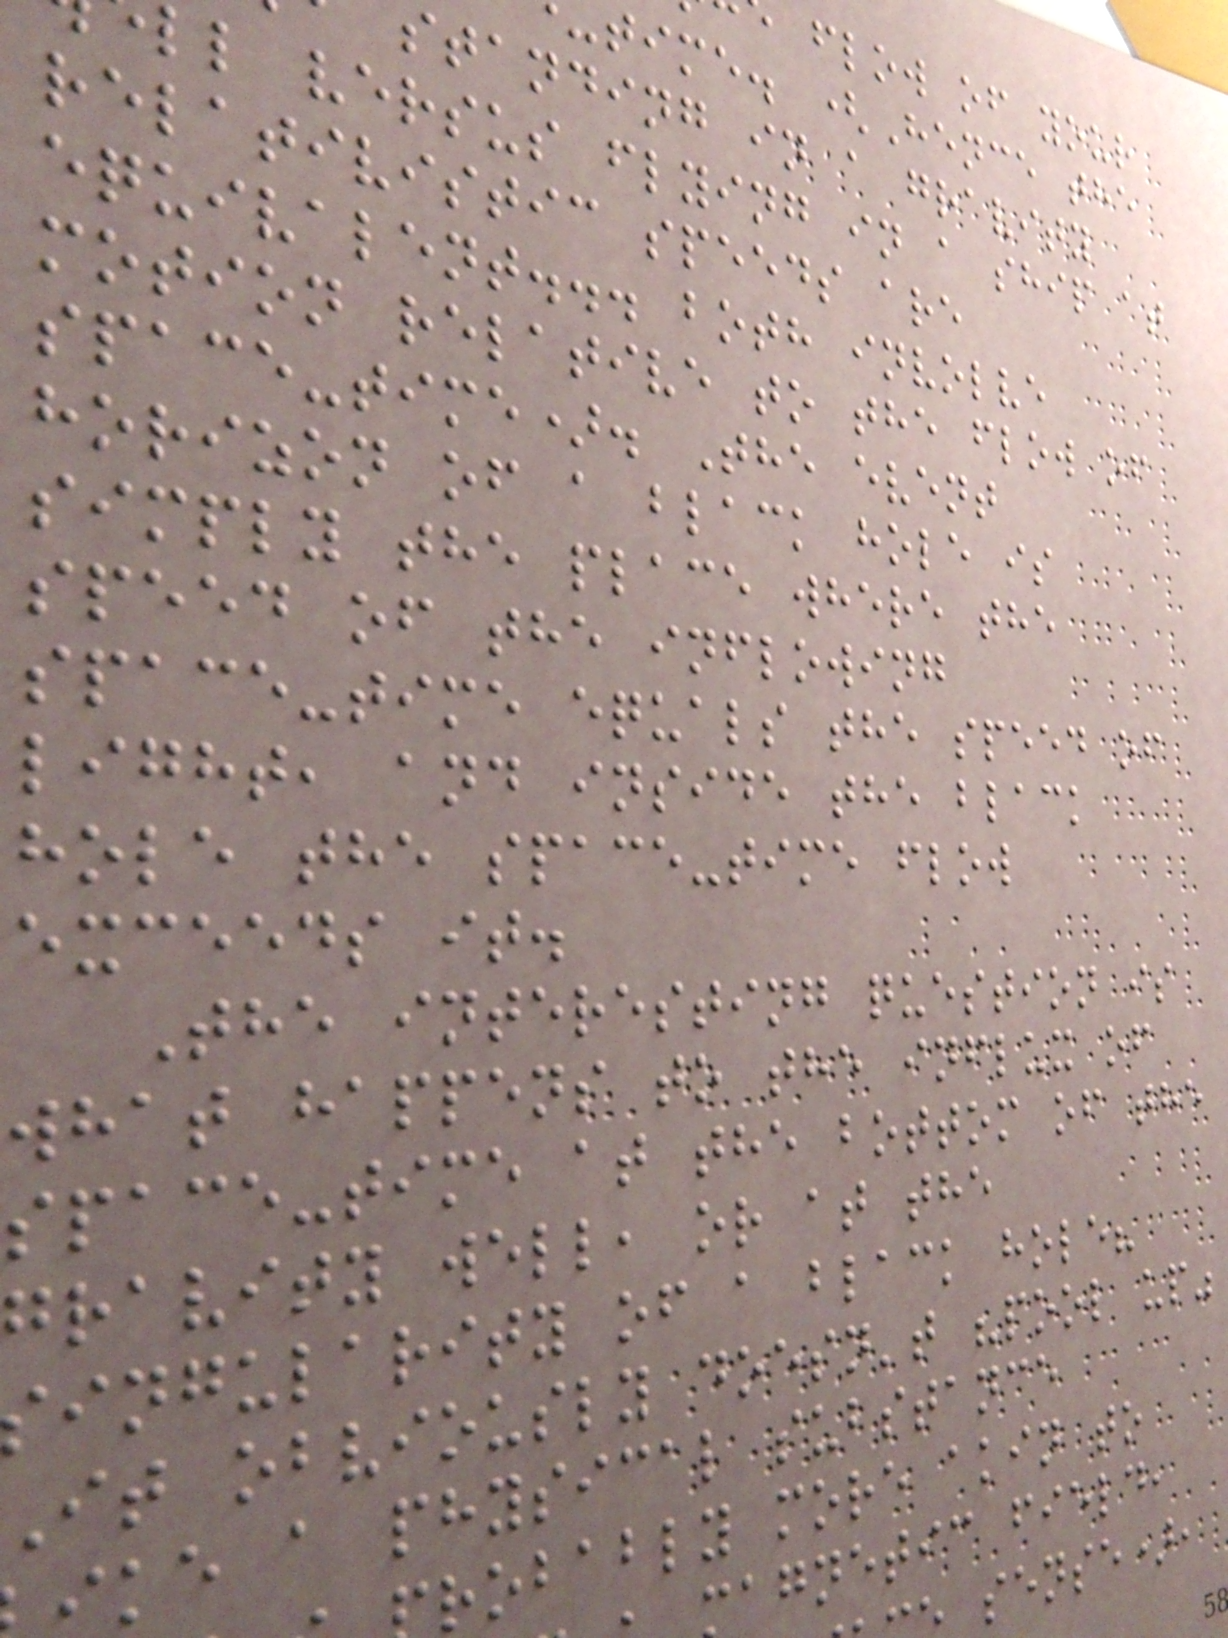flow of your
time. (Hence the
standing in a gravity
ll versus flying in a ship at
relativistic speeds are
equivalent... both involve
motion relative to the flow of
space-time). The event
horizon of a black hole is
simply the place where the
speed of the inflowing
space-time equals the speed of
light, and inside the black
hole the space-time flow
exceeds it.
The interesting question is
what happens to the influx of
space-time at the bottom of the
gravity well, or at the
ingularity of a black hole?
it obviously doesn't "pool up"
ke a physical substance
robably more akin to
agnetic field,
sense),
